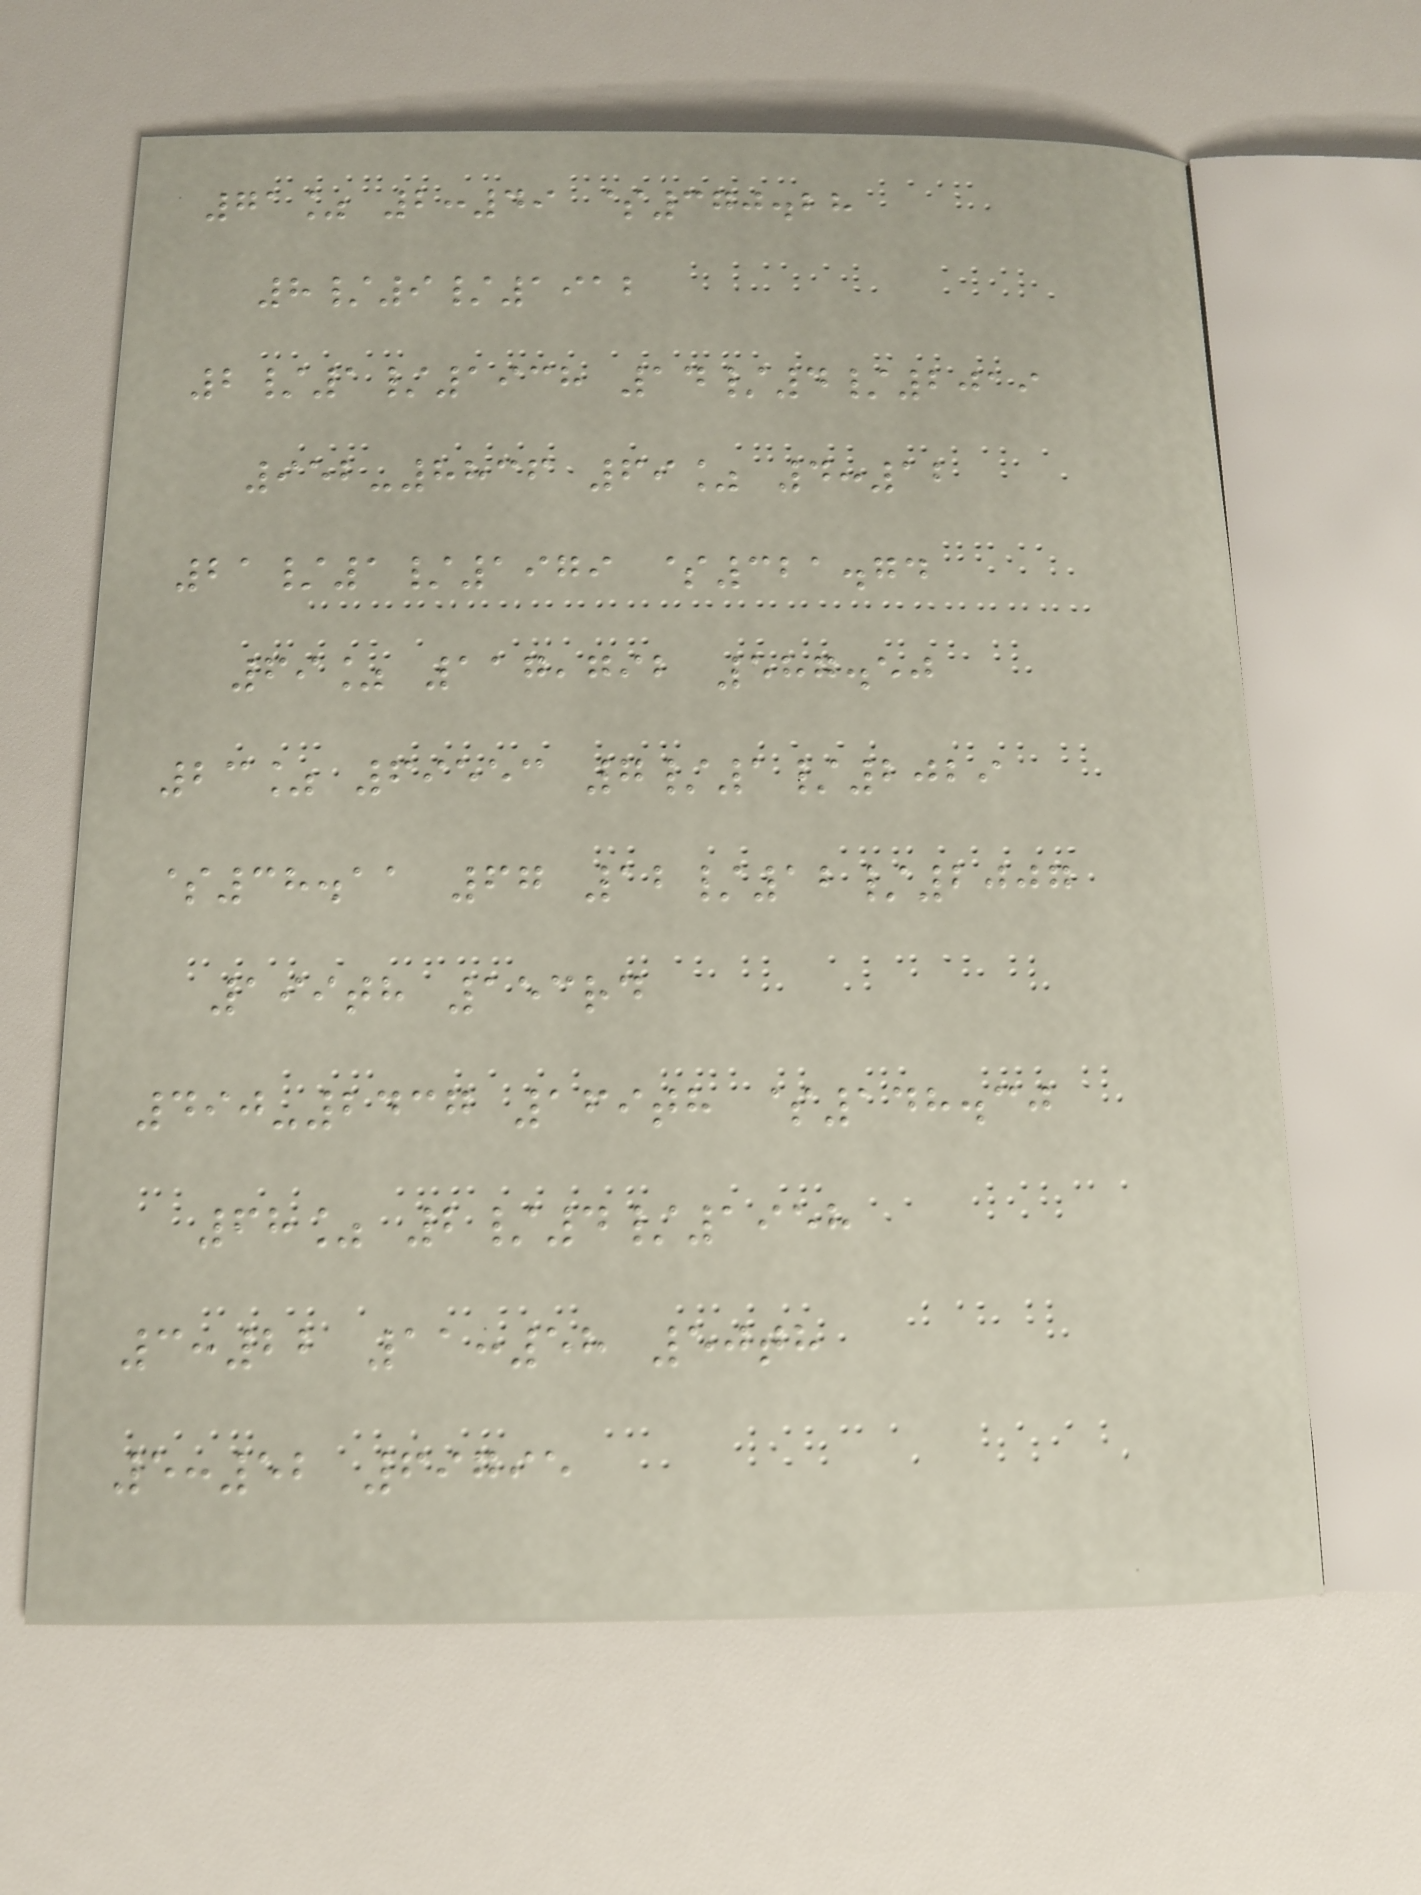71% 2:49 $370.28
8/9/1912
2/1/1938 14/4/2019
952-8836 69% 4:12
21/1/1979 $321.74
69% 117,792 587.50
23% 69553 7/1/2029
$38.11 67 12/12/2007
199th 153rd
490-2437 169th $148.30
68% 2/4/1958
3:22 11:58 50th
5:52 69795
